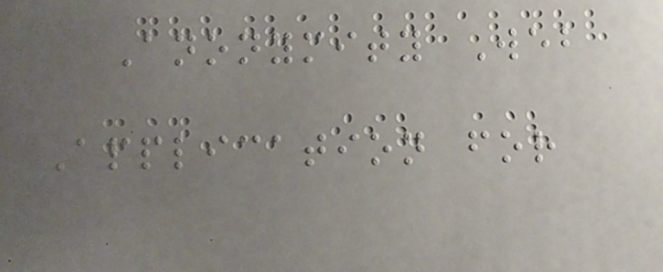Anonymity Web
Application for
